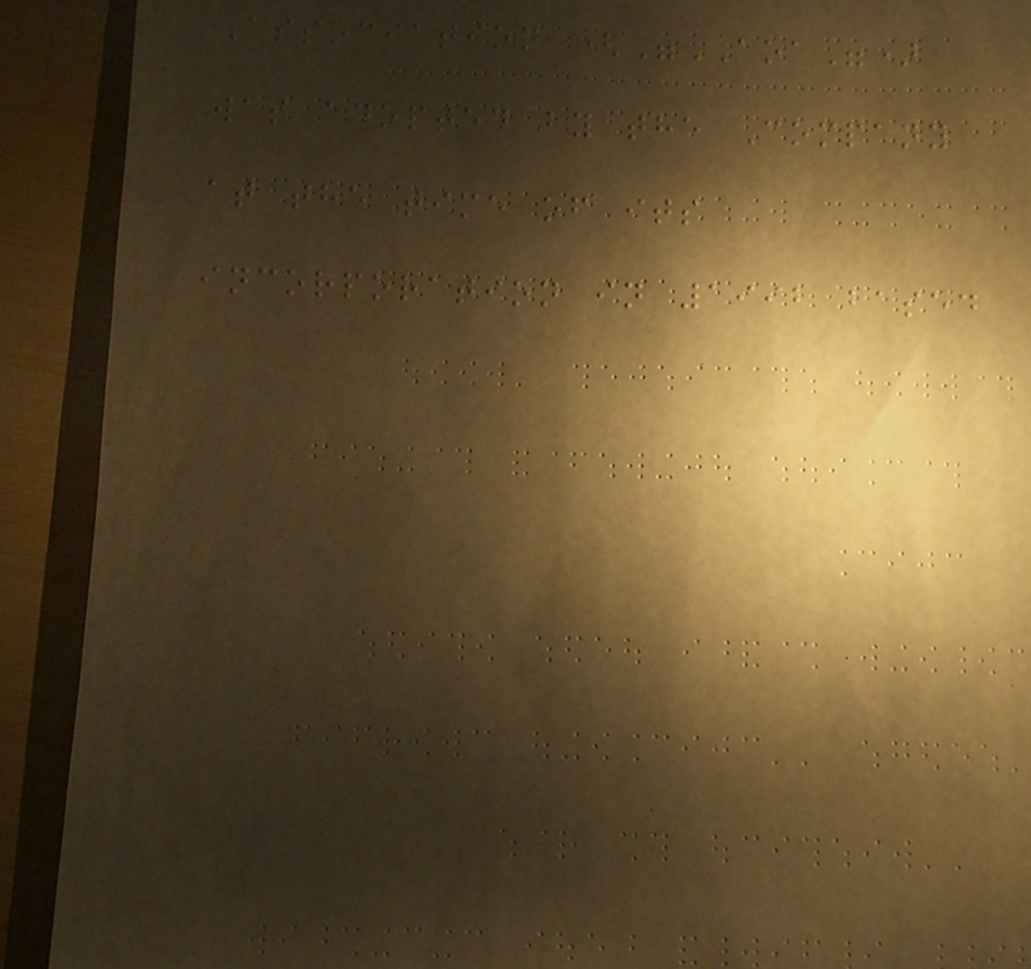Association ("AOA")
was adopted by the Company
at the time of its
incorporation in 1992 based
